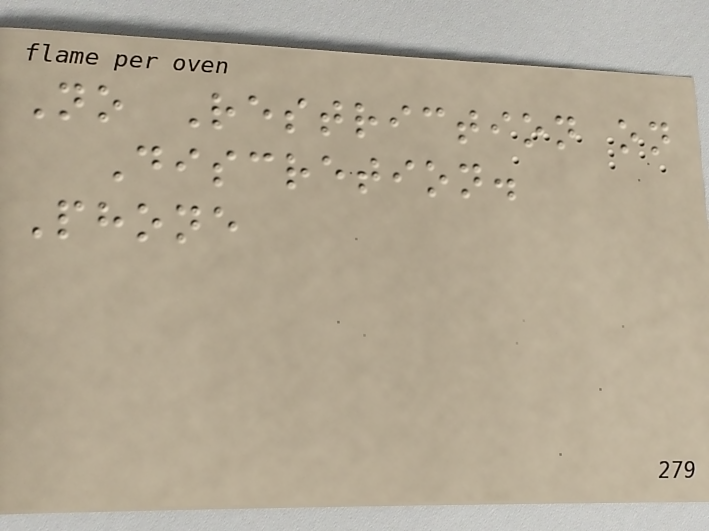No Restriction on
Discretion.
Phone
